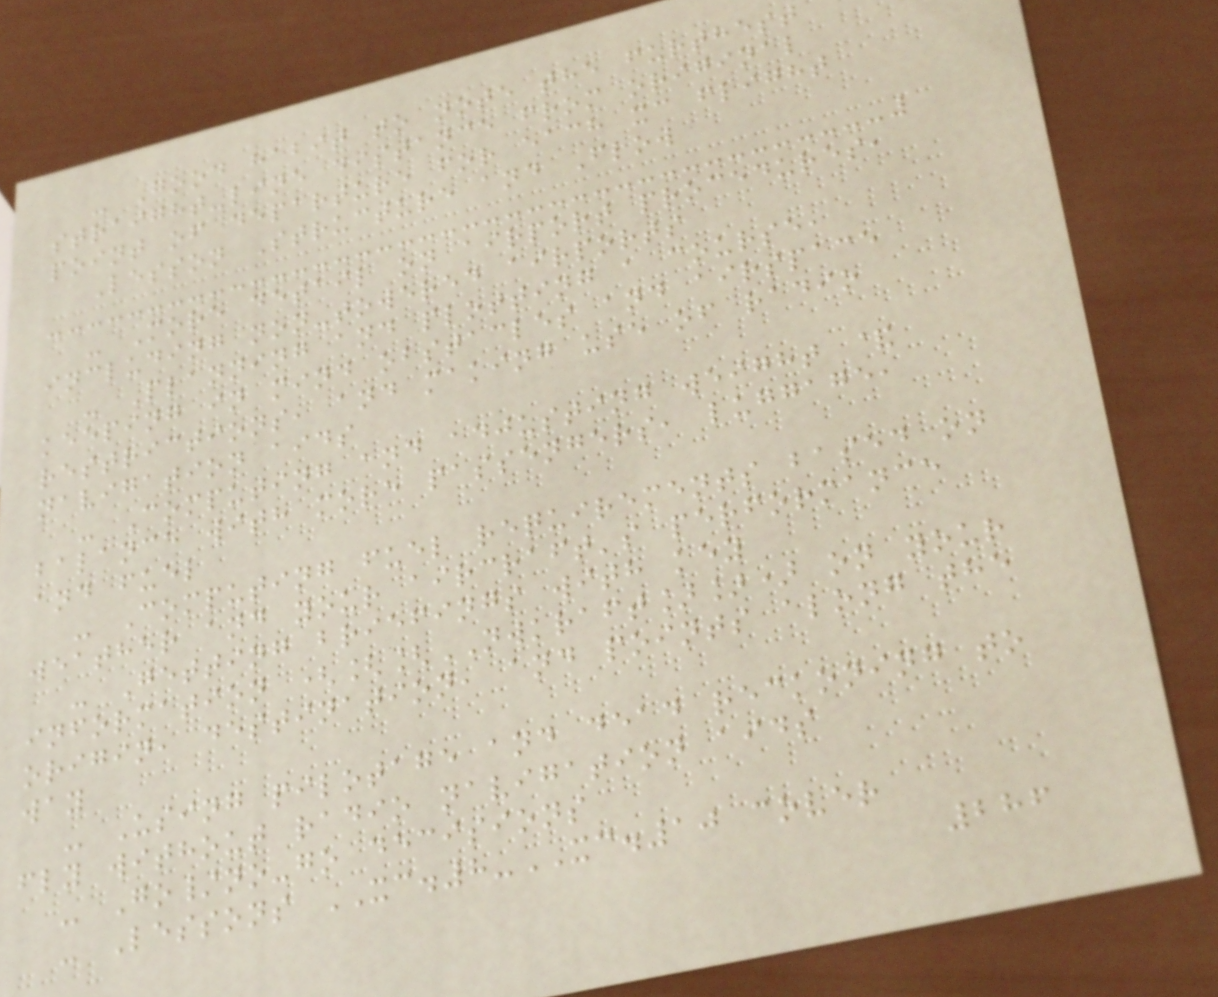- Good habit to note the furthest
straight-line distance from original
point of departure for each xc flight
Lesson Structure and Flow
- More detail on airport procedures,
including non-towered airports
- Planning and plotting a course,
keeping in mind obstacles and airspace
restrictions, and making use of radio
navigation aids
- Computing and adjusting weight &
balance with more passengers, luggage,
and fuel
- Computing fuel requirements based on
weather and your aircraft's performance
- Getting briefings with key
information ([[NWKRAFT]]) on your
origin, destination, and points along the
way
- Using pilotage and dead reckoning to
fly without radio navigation aids
- Go/no-go decisions
- Lessons XC.8-XC.10 cover
286
